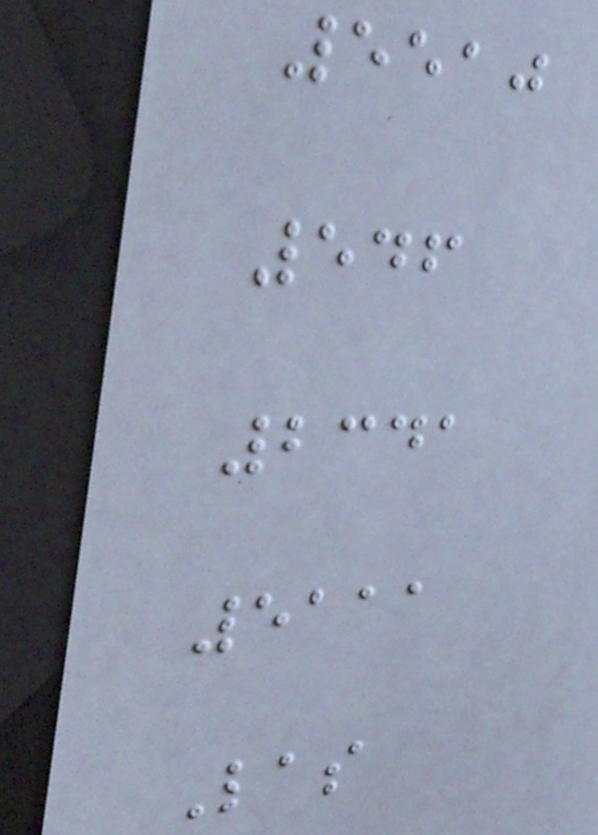5510
546
2341
5111
Las
